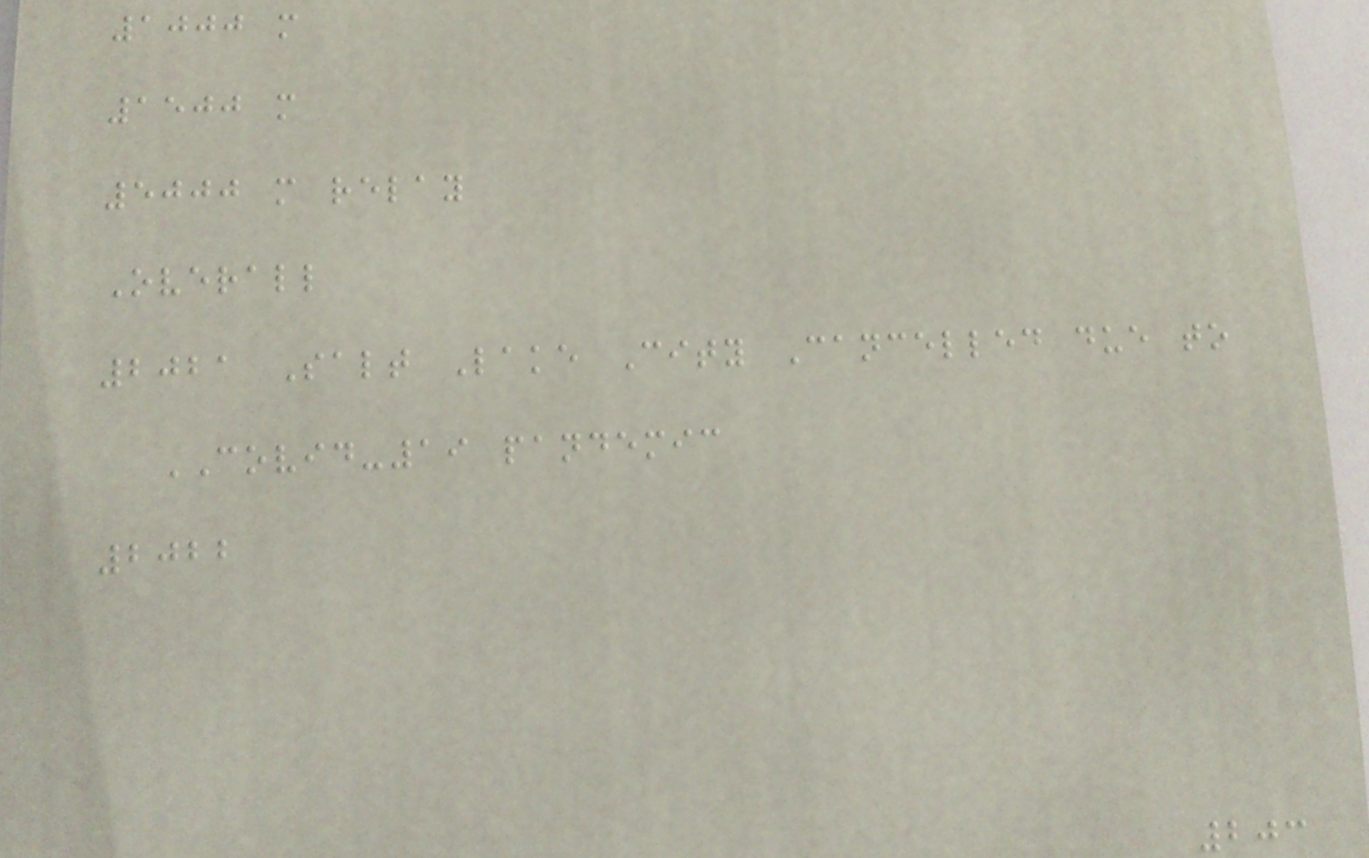1000 m
1500 m
5000 m relay
Overall
2021 Salt Lake City Cancelled due to
COVID-19 pandemic
2022
203
